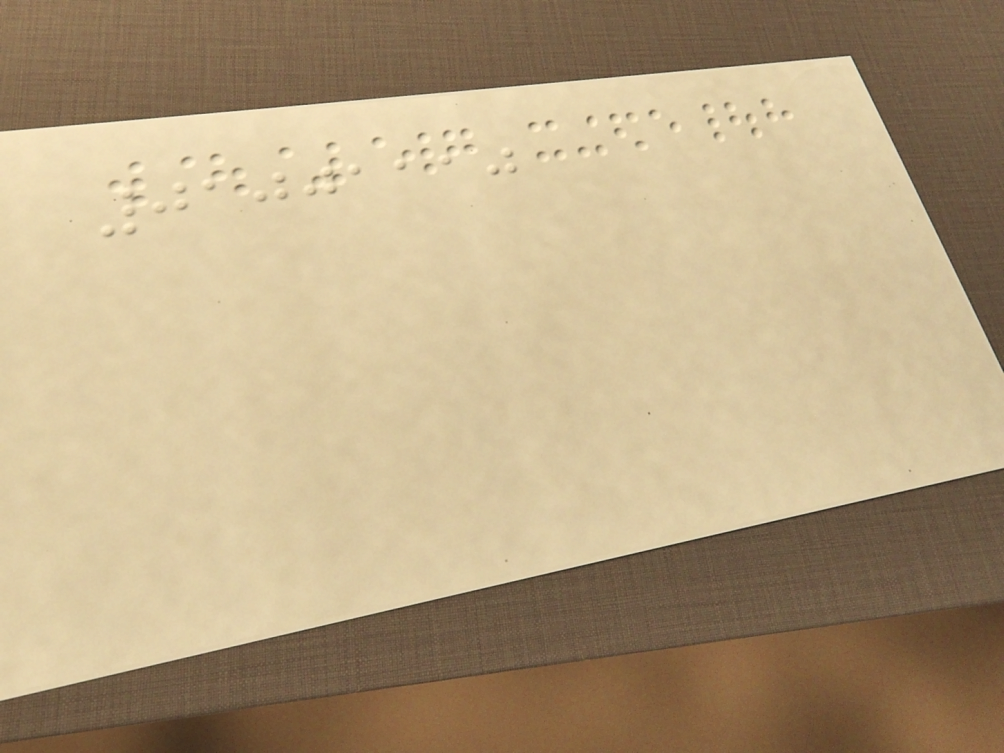01001110
